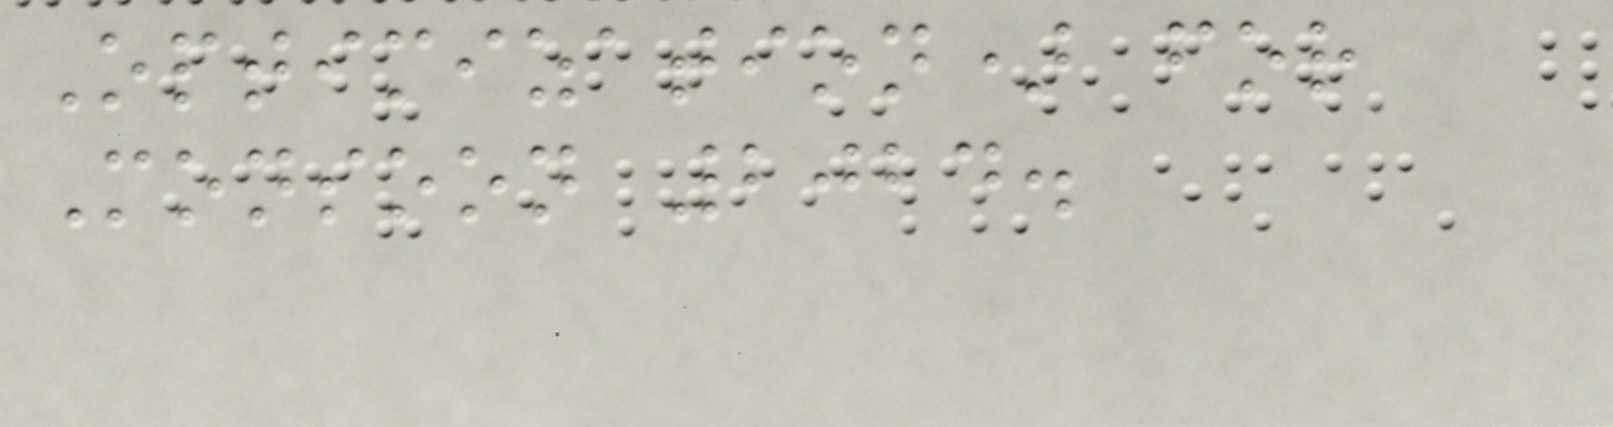Optimization) for
Monsoon 2024.
